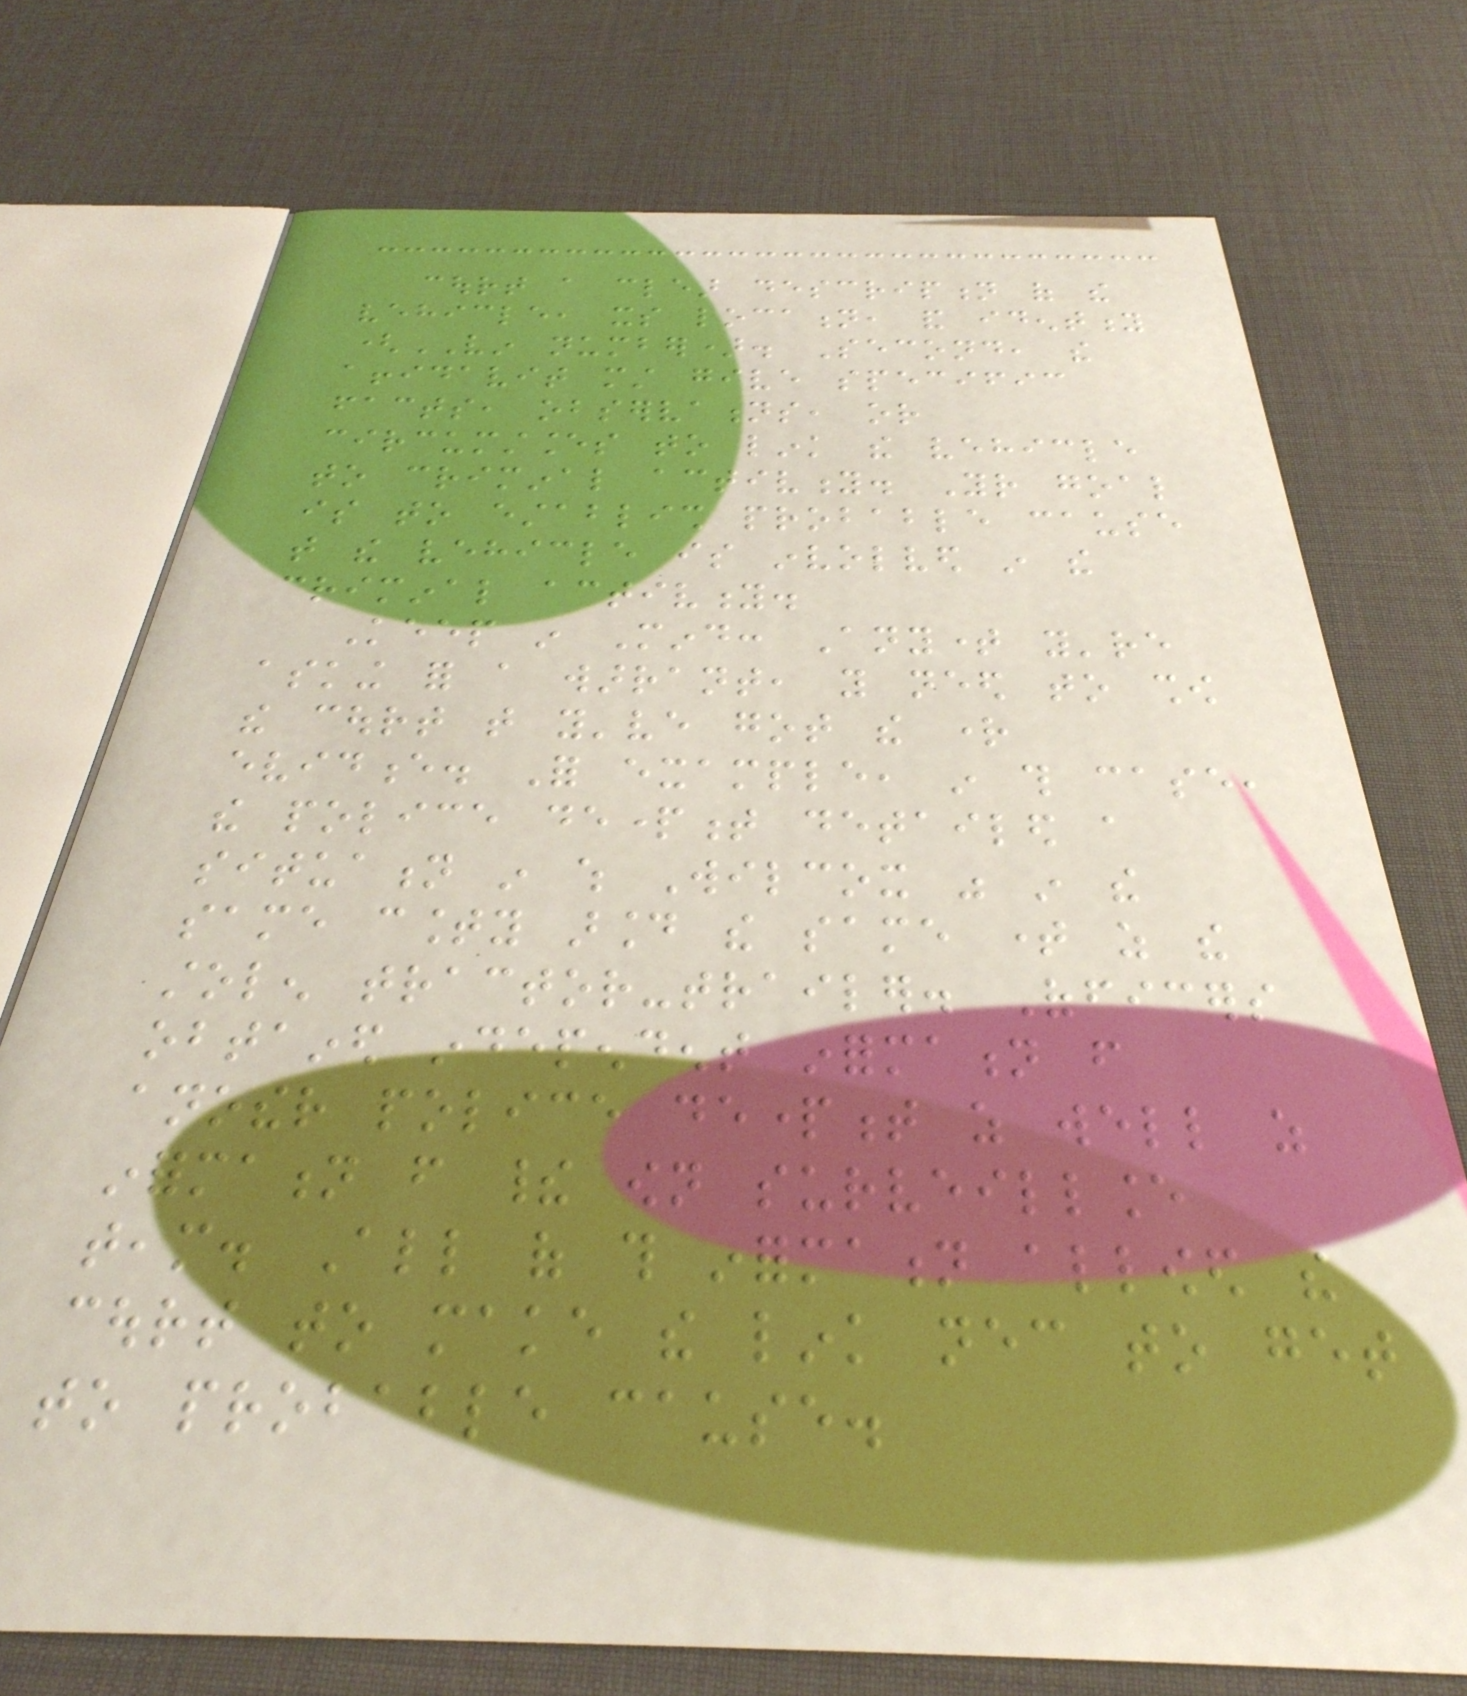court a clear description of the
vehicle, its location, and identity
(VIN number). Second, the
affidavit must give specific
facts, observations, or
circumstances to link the vehicle
to criminal activity. Your goal
is to establish probable cause
that the vehicle is involved in the
criminal activity.
Keep in Mind: Anytime you're
asking for a warrant, you need to show
the court that you've got the right
evidence. For example, in this case,
the police department detailed a
situation in which Wilcox was in the
same county around the same time as the
stolen tractor-trailer. Officers
obtained independent information from
another police department as well as
information from their own surveillance
team. All of this information allowed the
court to make the link necessary to get
to probable cause.
